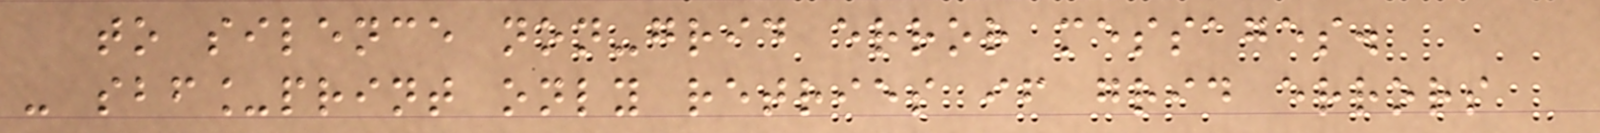to silence non-grid error messages.
- sbf_print only retries if grid errors
